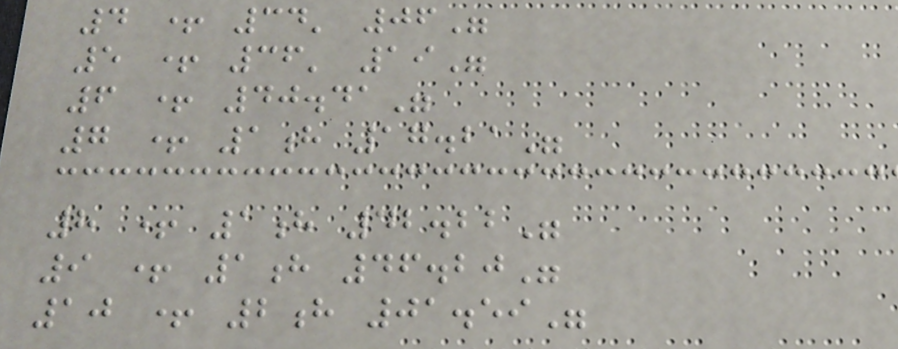4 + 34' 06"
5 + 36' 19"
6 + 40.41"
7 + 1h 17.21"
8 + 1h 42.22"
9 + 1h 46.20"
10 + 2h 01.59"
